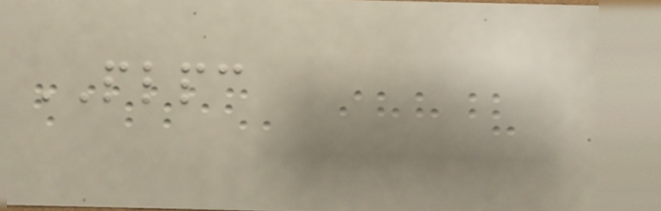PLPC
